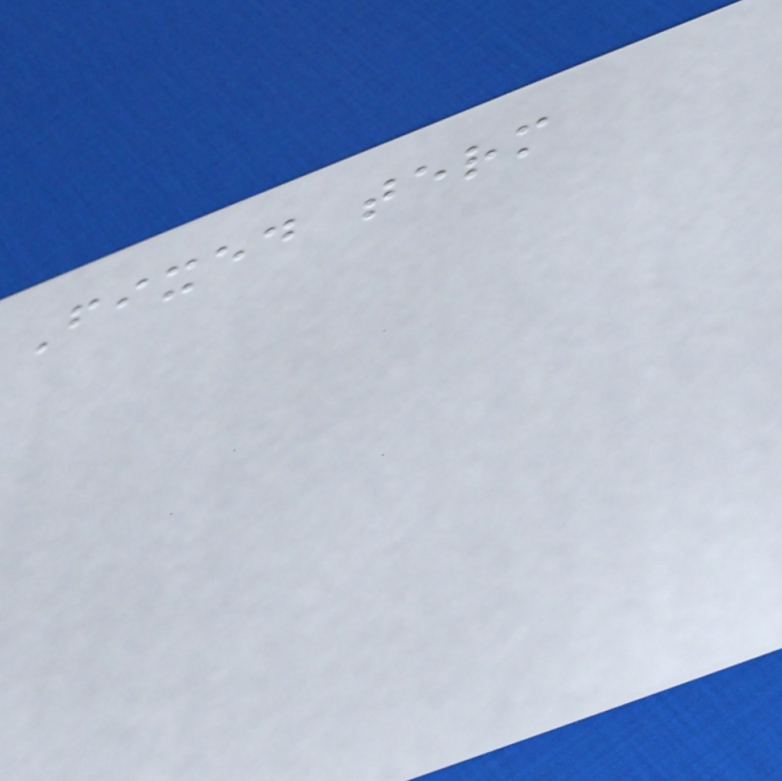Fixed term
